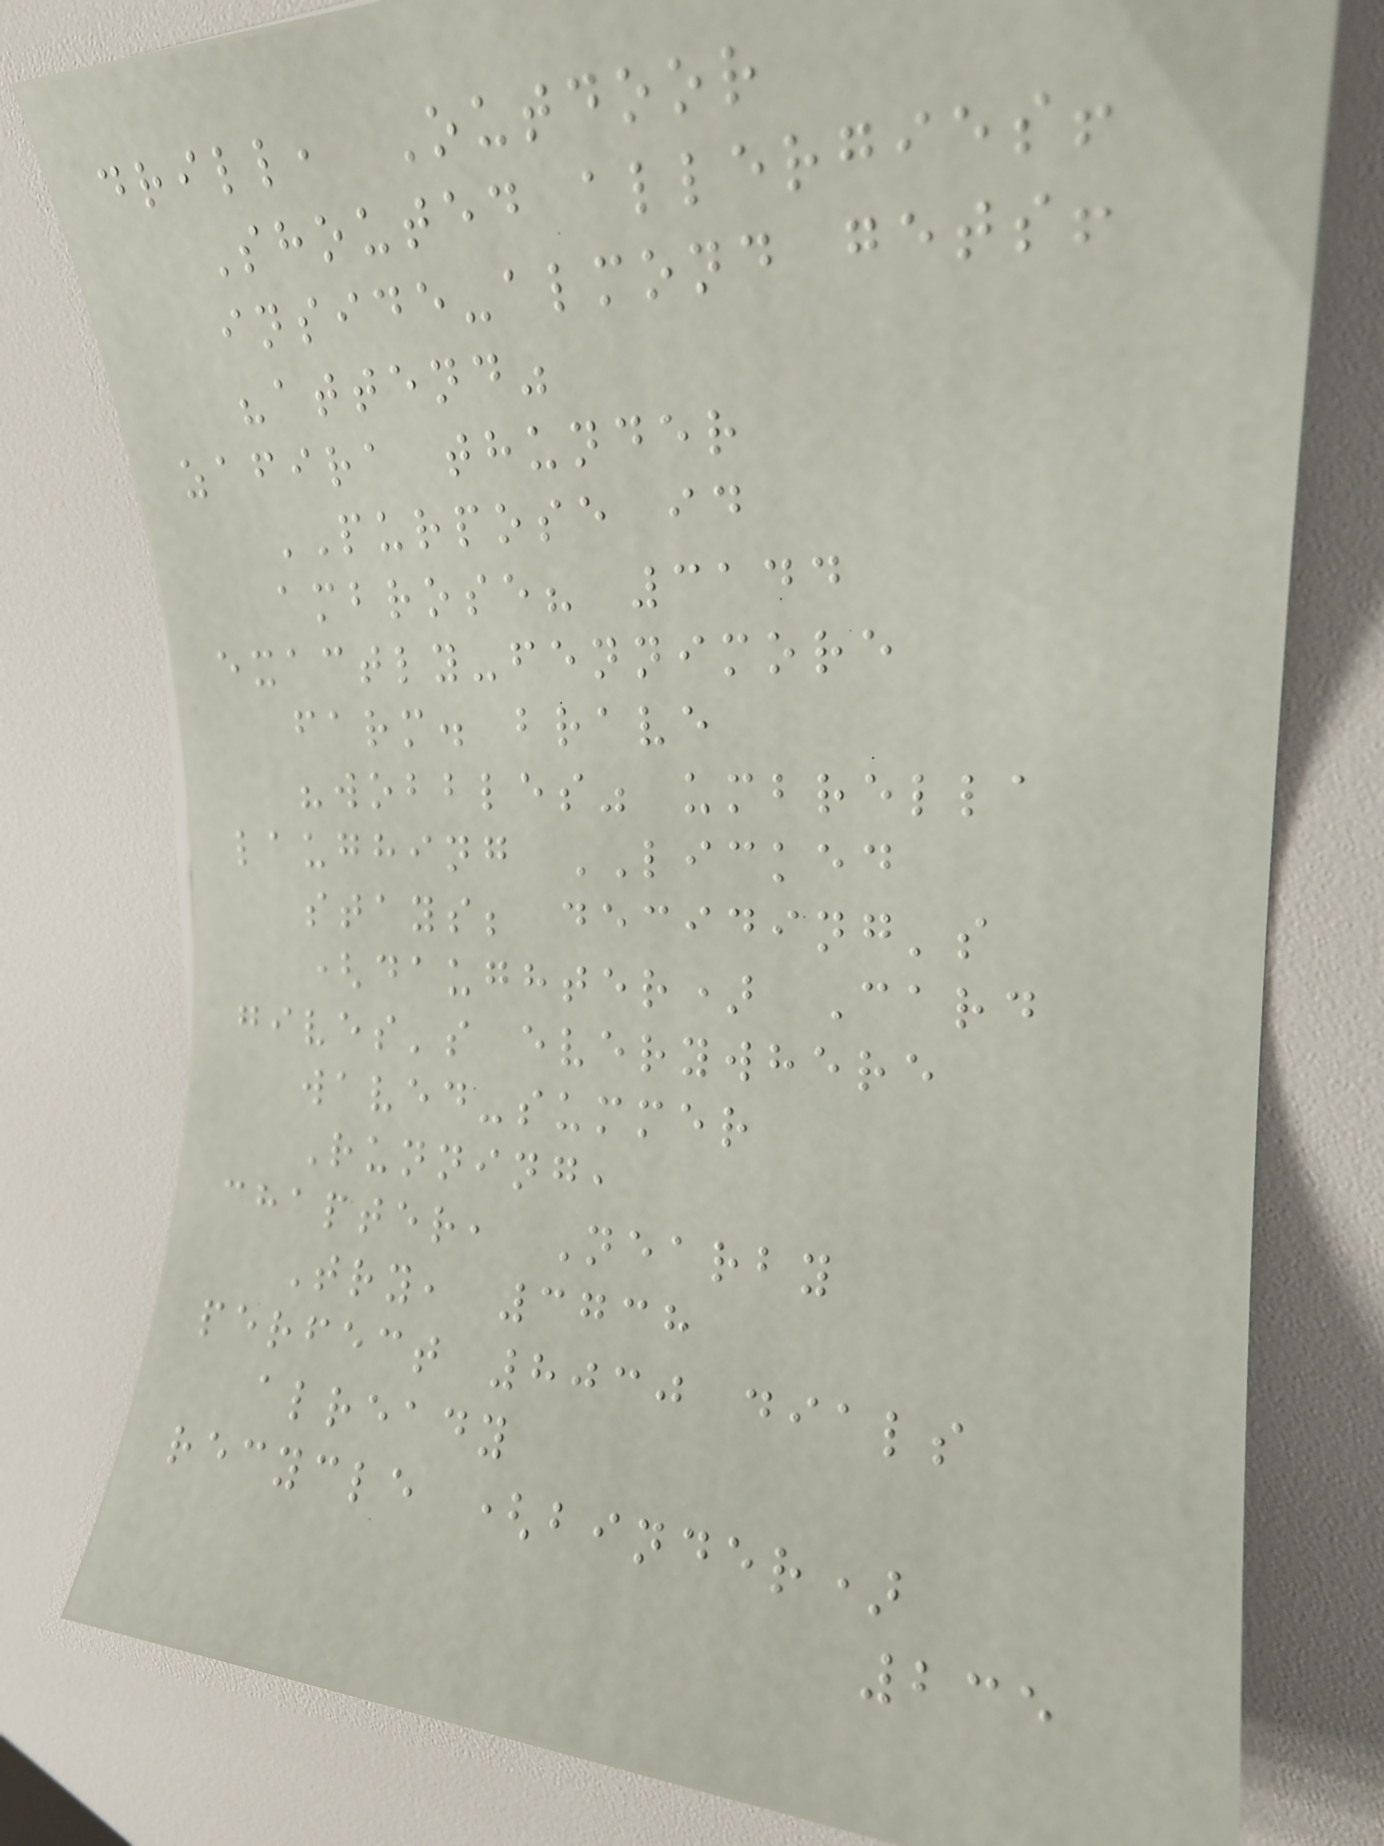drill, Outdoor
Shouted allergies!
inside-almond gets!
"attend"
zafira thunder
PURPOSE id
ambrose? 3144
exactly-fennimore
farm. brave
"wobbles" umbrella
laughing LICKED
stays; deciding's
(daughter) Card
gives's everywhere
waved-summer
Running,
chapter, Nearby
Try, 3738
perfect 8030 dials
already
recycle (binder)
235
